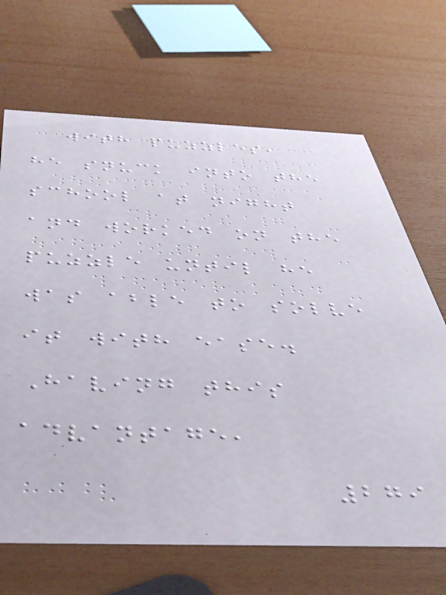with puzzles,
he snuck into the
school at night
and worked on the
puzzle until he
was able to solve
it with ease.
Having this
advantage,
279
